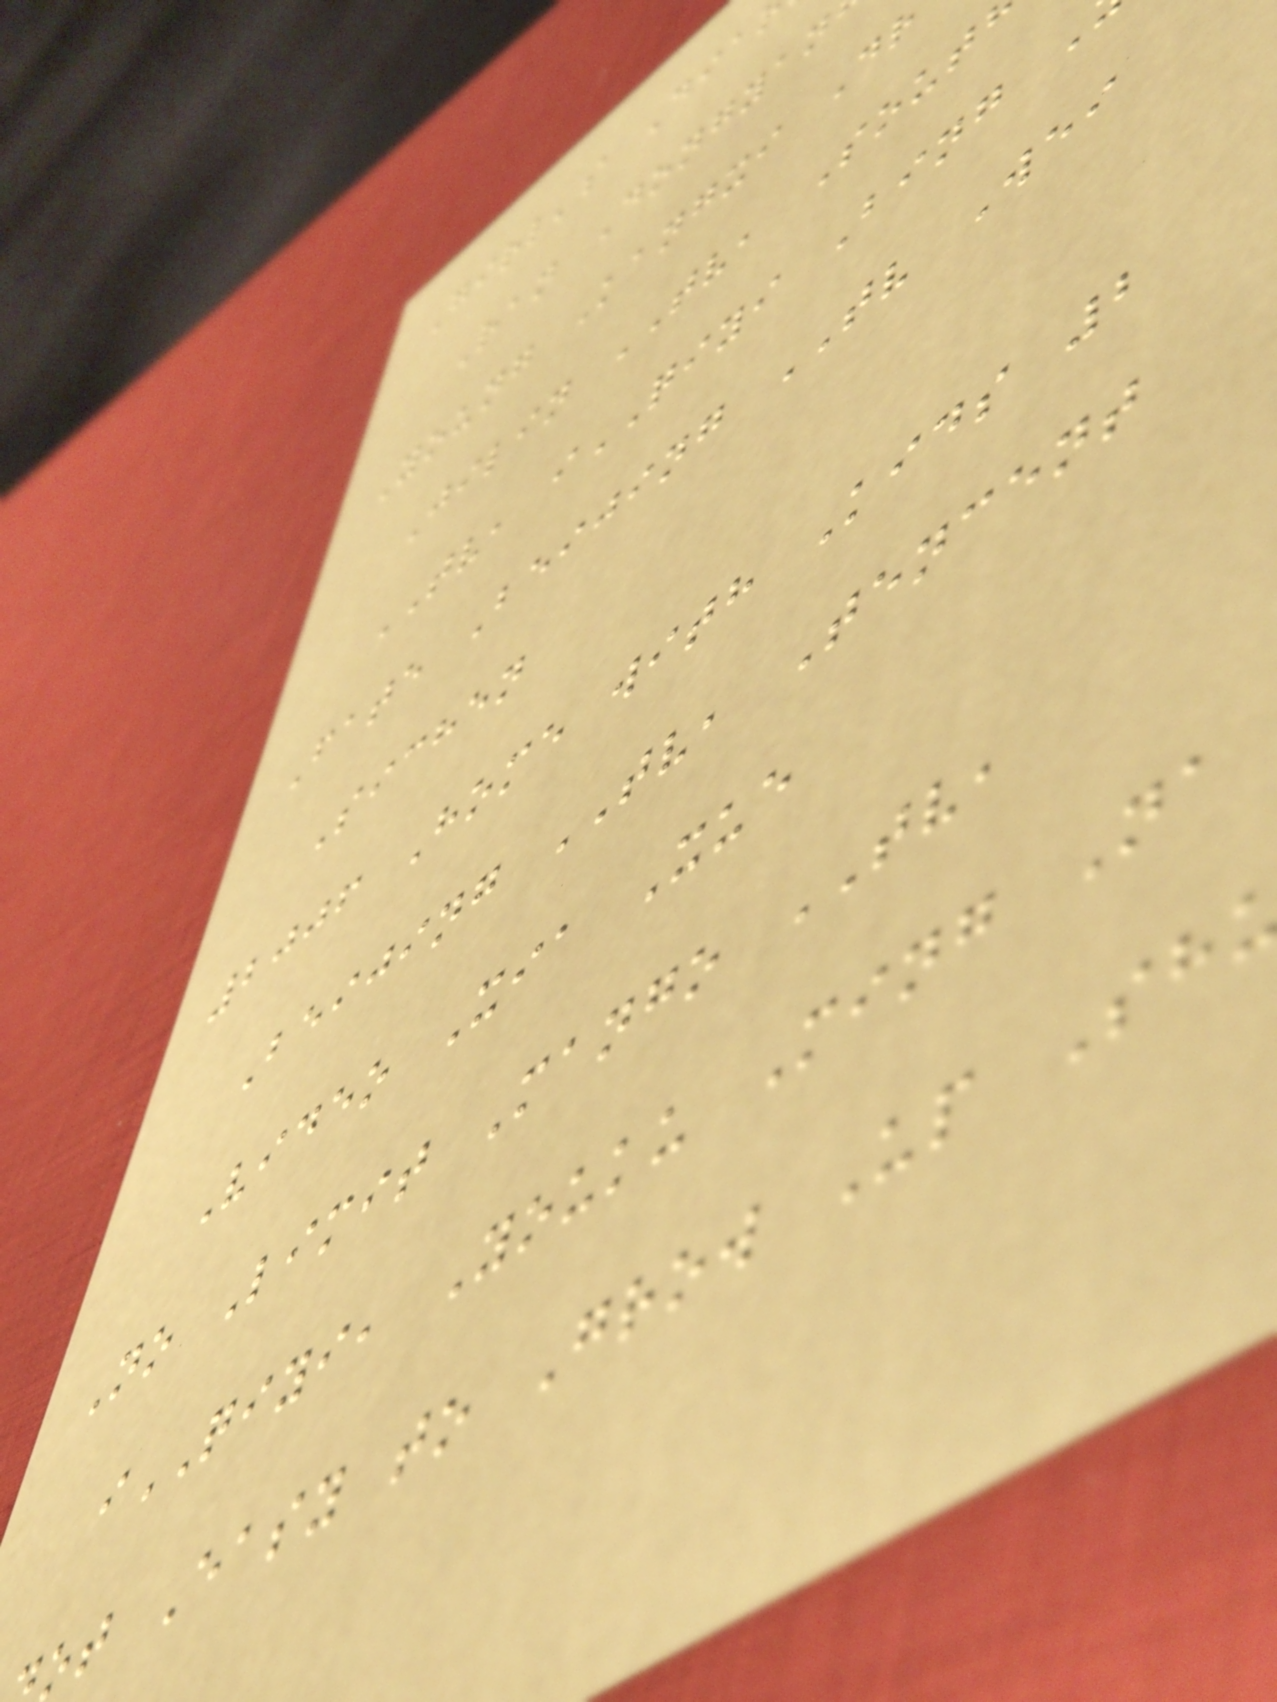Girl's Dia
Ran Dongyan
Young Kangxi Dr
Jilin TV, Sout
TV, iQIYI Bing
Fate Beijing TV Wei
Sichen
2006 Home with Kids 2
Beijing TV, Tencent
Video Xia Xue
No Limit Mango TV,
iQIYI, Youku Ming Na
ot Easy to Grow Up Sh
